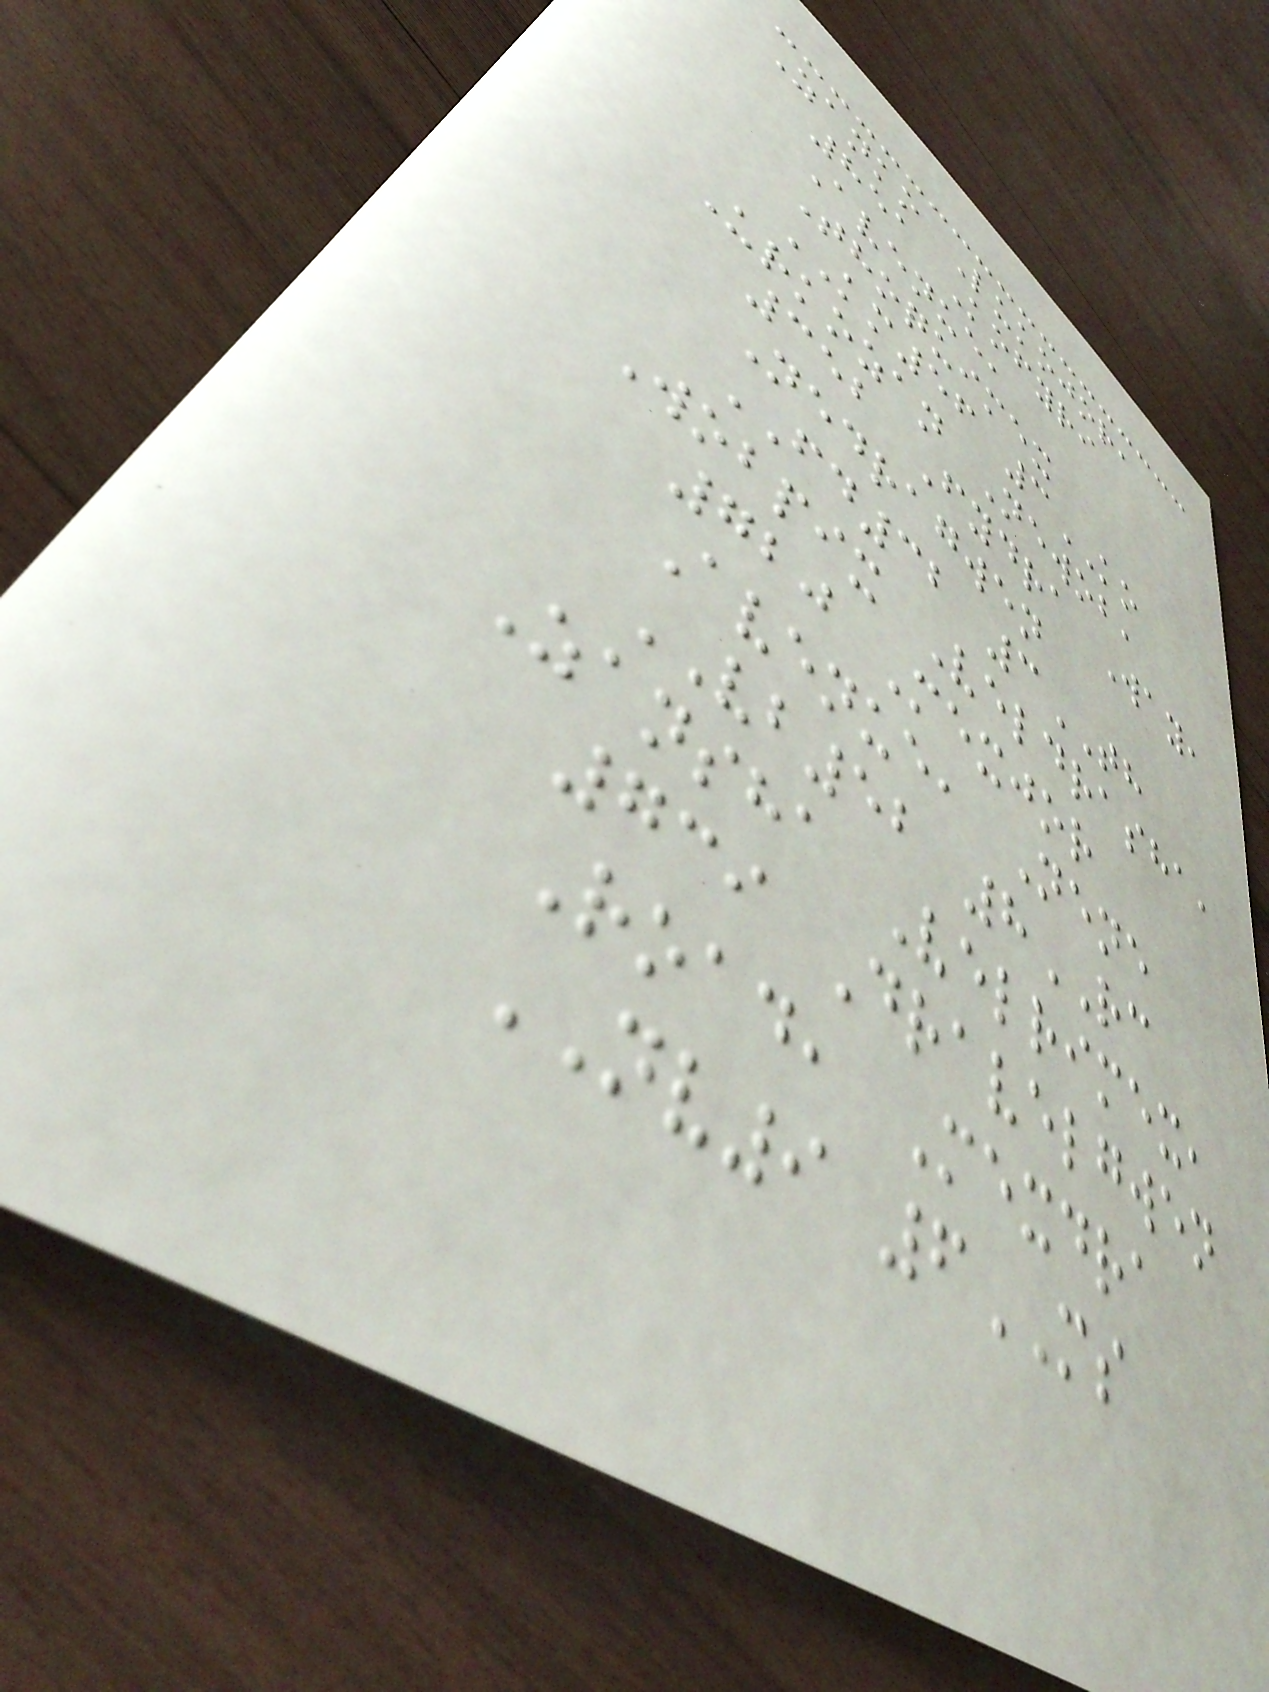Zanko Lukojor,
851 Kofyri
Avenue,
Thoquimex
KM56 3KO
Urkozan Newob,
352 Fydra Way,
Nedragwen
FD32 3TH
Wobpix Veldrasha,
720 Mexjor
Avenue, Nene
VB52 8RC
Zansha Velrimex,
739 Dravelgwen
Road, Mexdra
NV9 6MS
